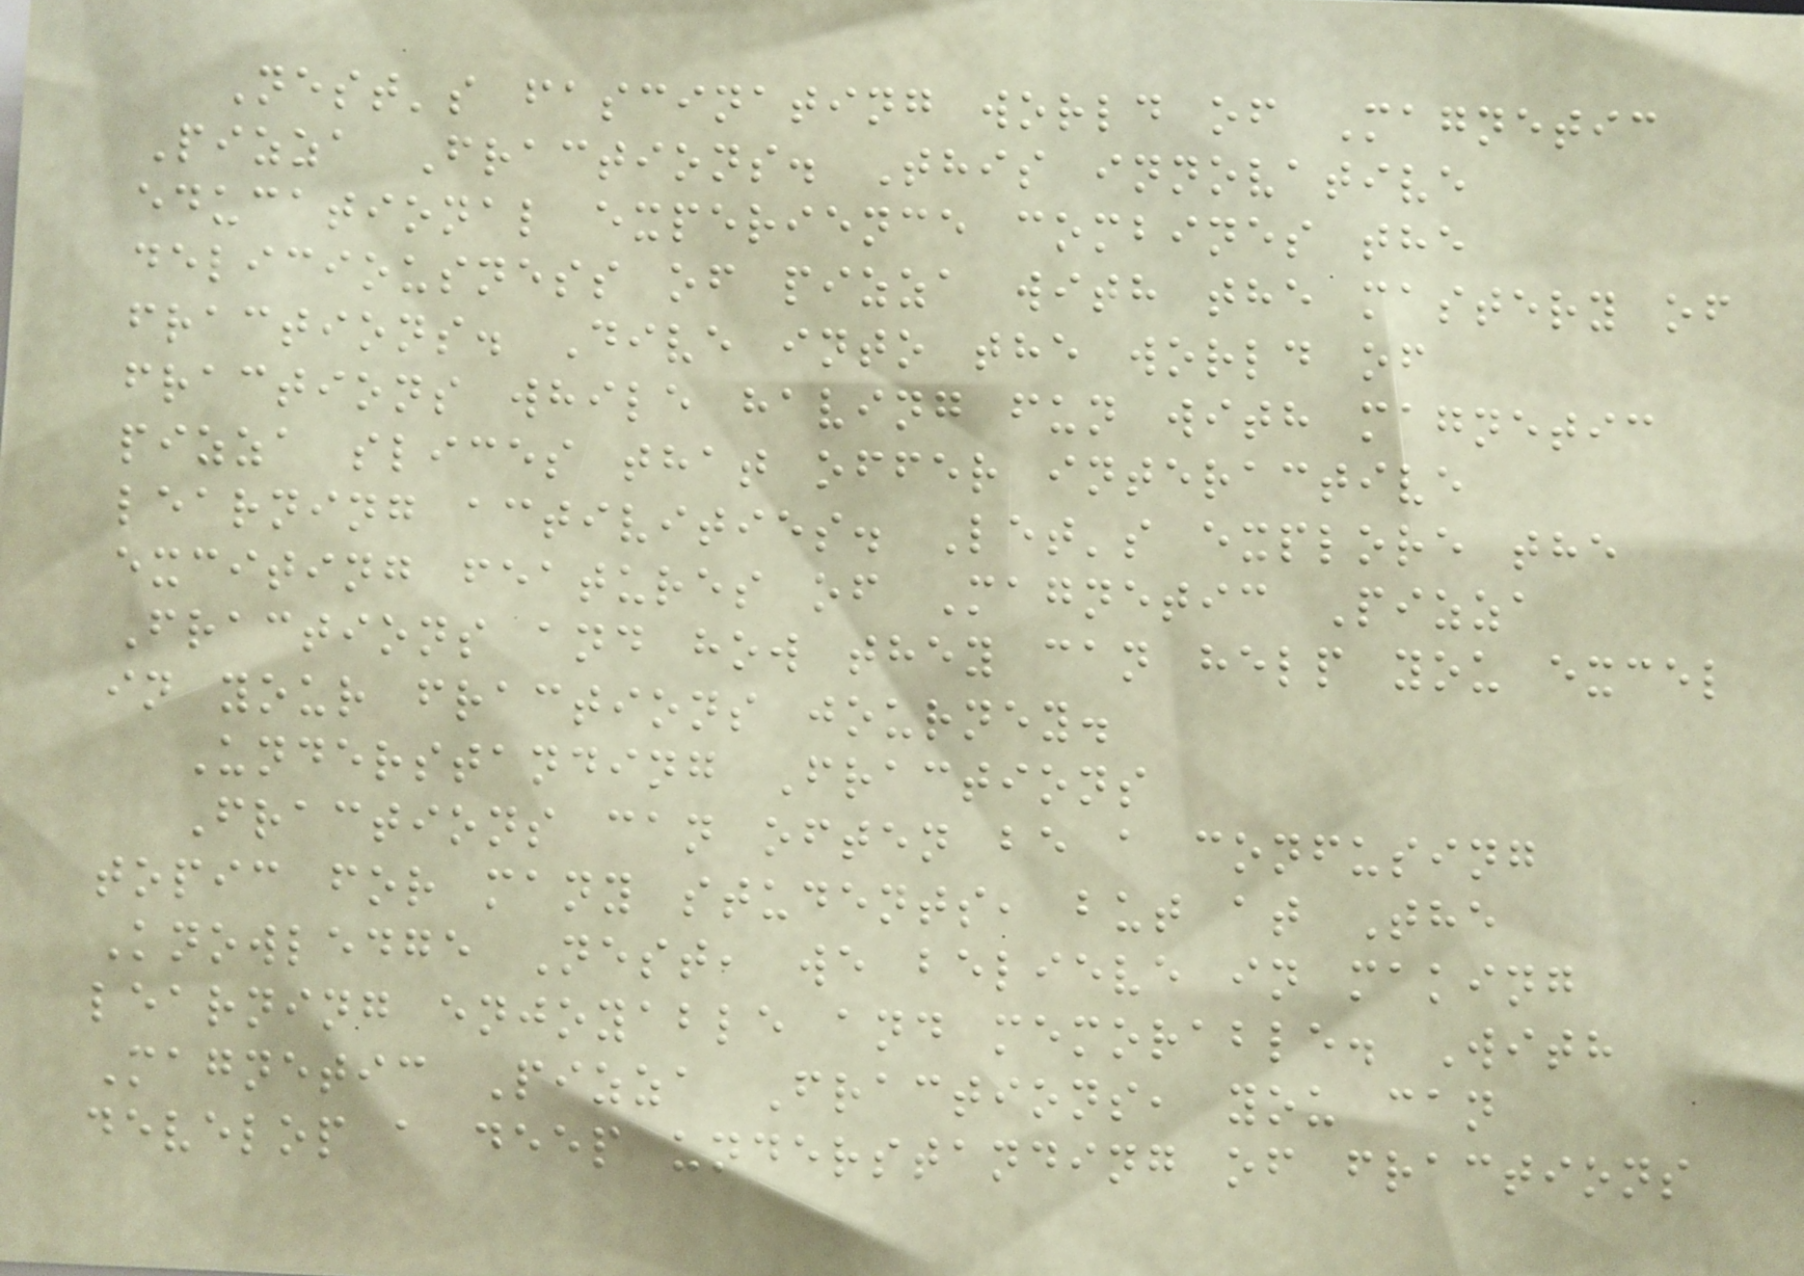Nest's fascinating world of Magnetic
Pizza Fractions. This innovative
educational experience combines the
deliciousness of pizza with the mastery of
fractions. Dive into the world of
fractions while having fun with magnetic
pizza slices that offer interactive
learning activities. Let's explore the
exciting features of Magnetic Pizza
Fractions and how they can help you excel
in your fractions journey.
Understanding Fractions
Fractions can often be a confusing
topic for many students, but at The
Knowledge Nest, we believe in making
learning enjoyable and memorable. With
Magnetic Pizza Fractions, you can
develop a deep understanding of fractions
